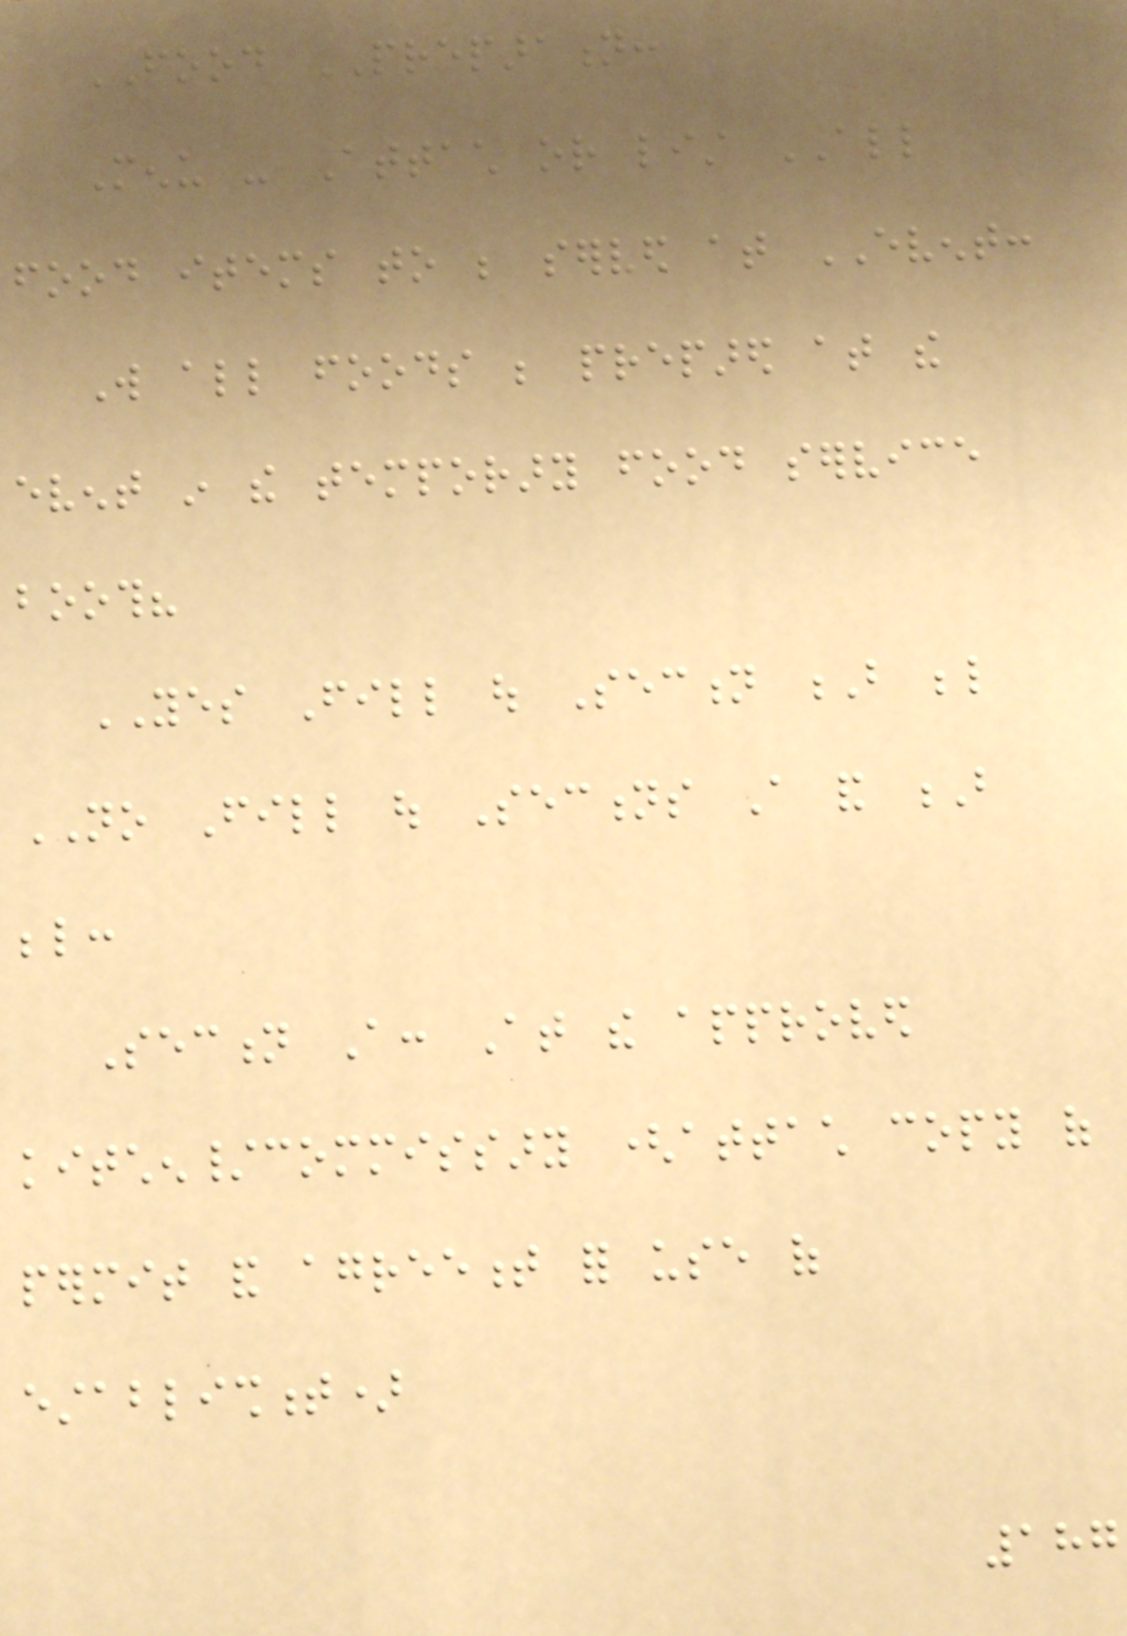FOOD PREPARATION:
Menu - Attach or list ALL
food items to be served at EVENT:
Will all foods be prepared at the
event in the temporary food service
booth?
YES Fill out Section B below
NO Fill out Sections A and B
below:
Section A: At the approved
kitchen/commissary (attach copy of
permit and agreement for use of
establishment)
187
